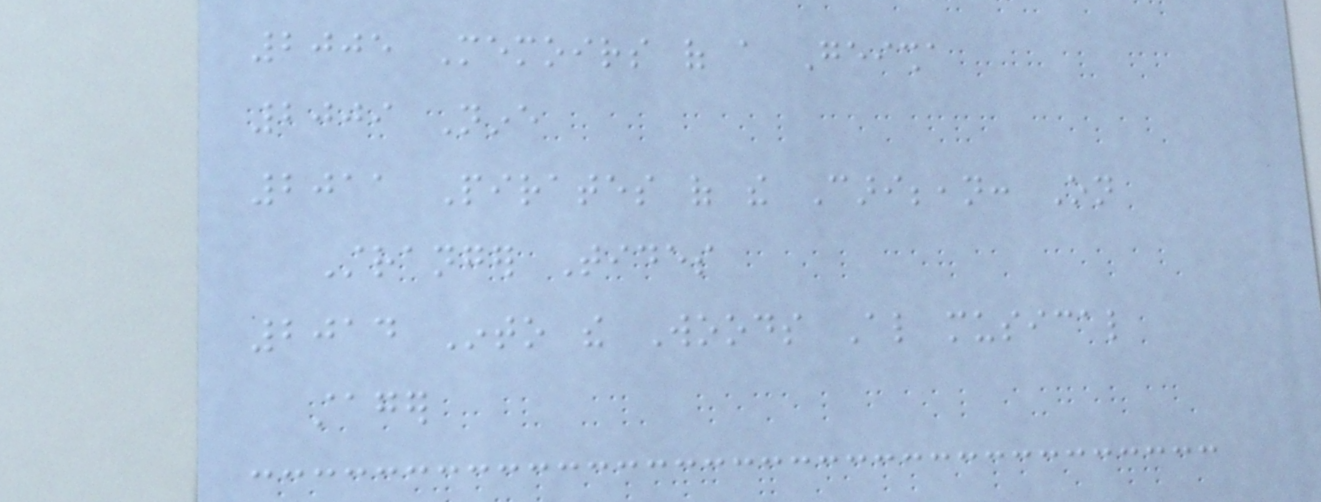2005 Memoirs of a Geisha
2009 Nine
2011 Pirates of the Caribbean: On
Stranger Tides
2014 Into the Woods Also musical
stager
